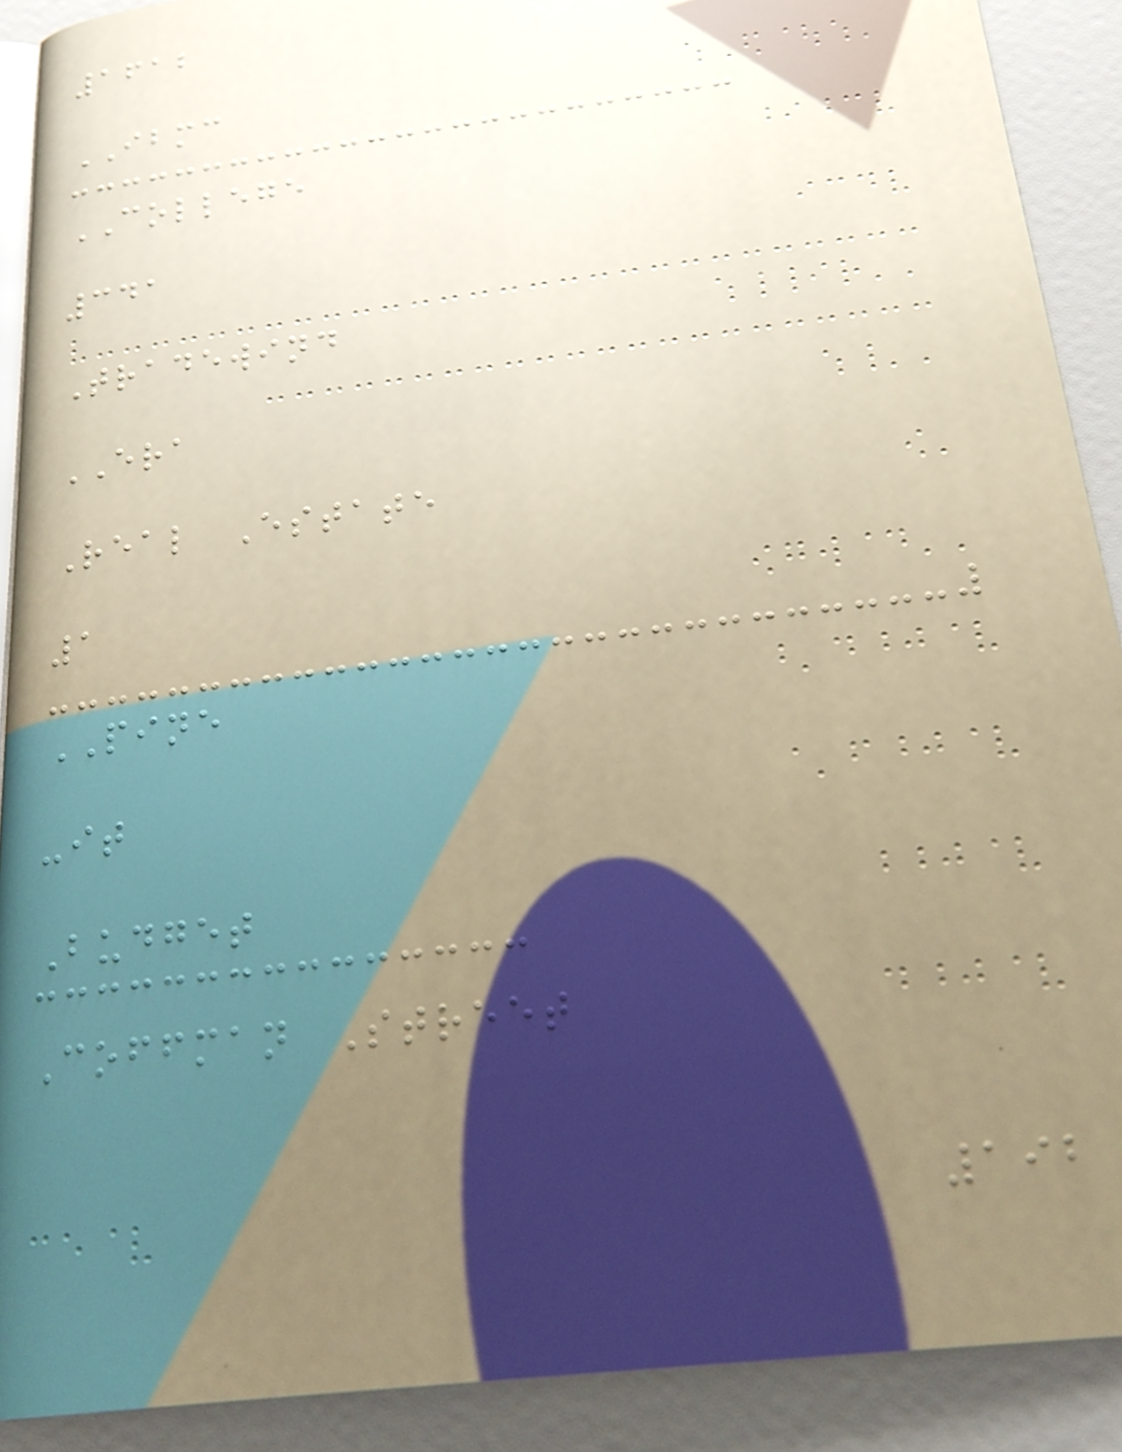1612
IBMC
COLLEGE
341
Tradewind
ERA
Real Estate
1
PINE
-it
Budget
Coffman Street
192
